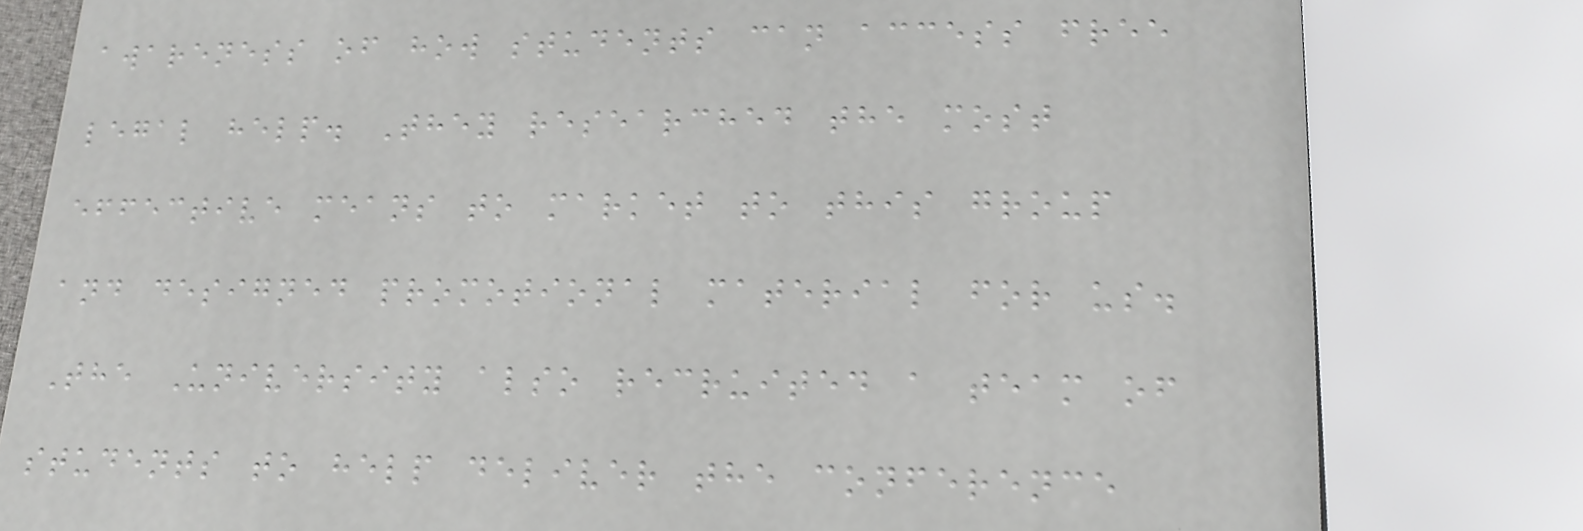awareness of how students can access free
legal help. They researched the most
effective means to market to this group
and designed promotional material for us.
The University also recruited a team of
students to help deliver the conference
